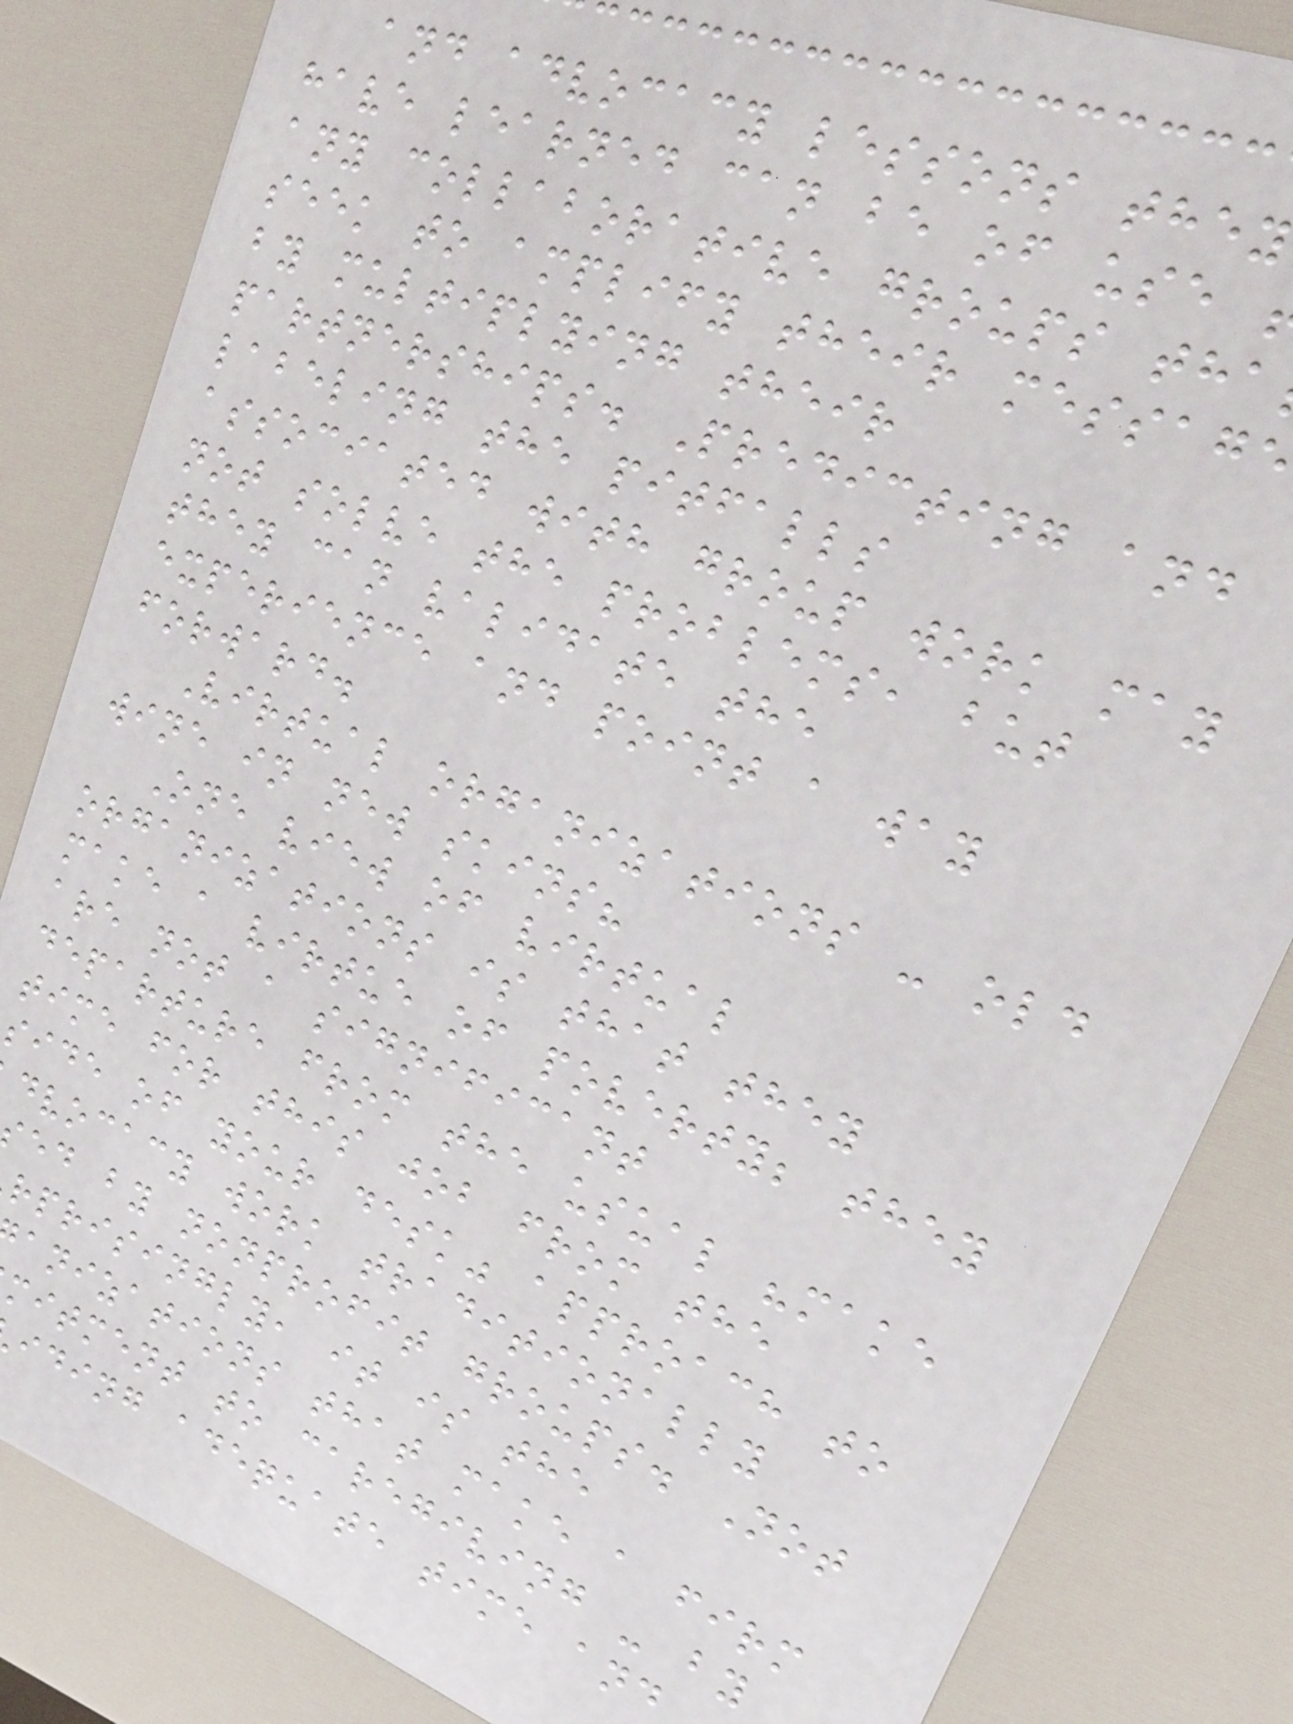and advocacy lessons they
have learned can be of use
any collaborative groups tha
seek to amplify their messag
by multiplying their
partnerships. Predicting and
labeling the pitfalls
associated with group work may
not solve the problems, but
they can validate the
experience and point a way
forward.
Virtual organizations - old
wine in new skins?
One view of virtual
organizations is that they
make a virtue of poverty; they
are not a significant
departure from the usual "make
time for this job from the
side of your desk" approach to
dvocacy work traditionally
ed by nonprofit groups. Not
rprisingly, it is the
anizations that make a firm
mitment to caregiving - by
iding adequate time and
